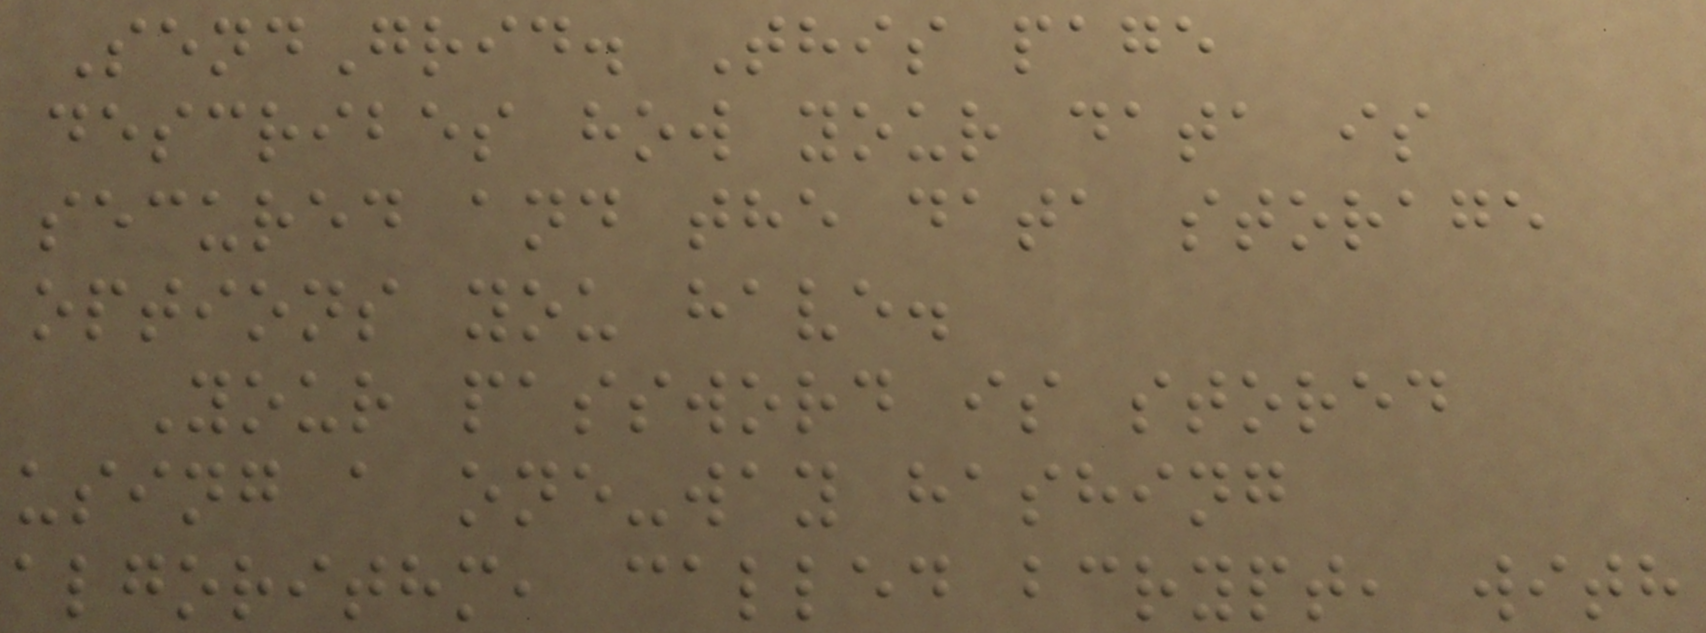SendGrid. This page
describes how your data is
secured and the data storage
options you have.
Your password is stored
using a one-way hashing
algorithm, called bcrypt, with
